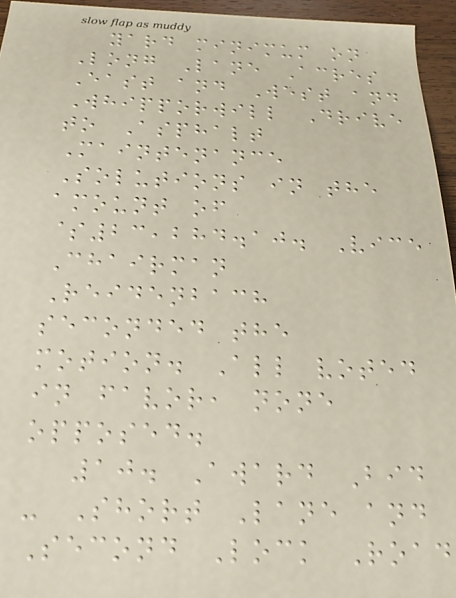yard minimum on
Long Lane Acres
East and West and
Whipporwill Drive
to Asphalt
Maintenance
Solutions in the
amount of
$23,284.10. Vice
Chairman
Reidenbach
seconded the
motion. All voted
in favor, none
opposed.
10. Award Bid
- Short Lane and
Second Lock Road
